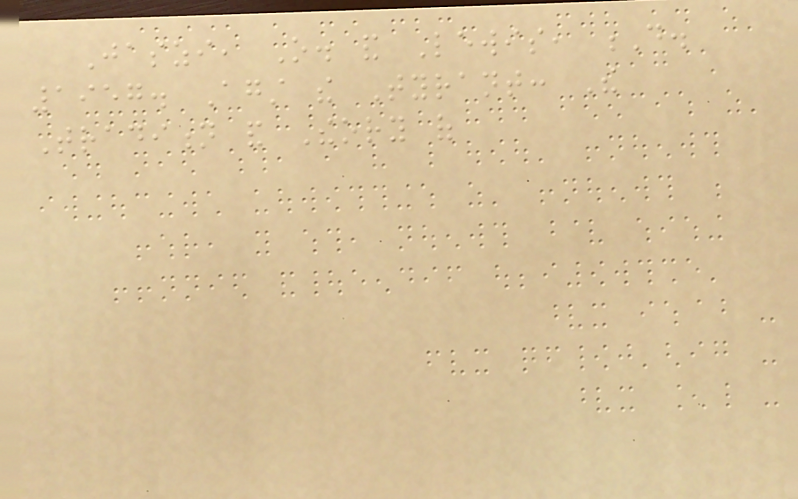Jaszi, O. and Lewis, D.
1957. Against the Tyrant: The
Tradition and Theory of
